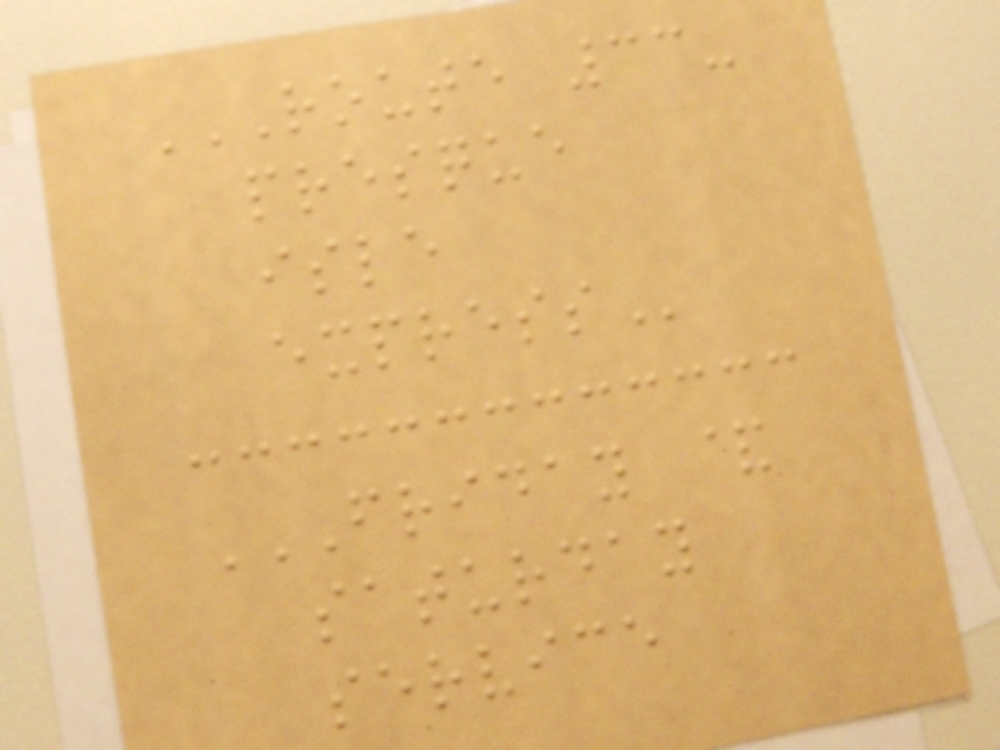ROUTE 33-
PRESQUE
ISLE
EXPRESS
FRIDAY &
SATURDAY
SERVICE
